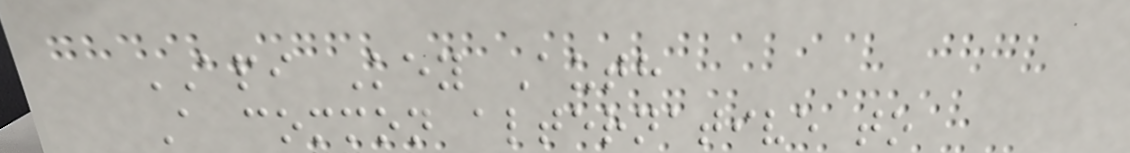API Key Auth
A common alternative to
